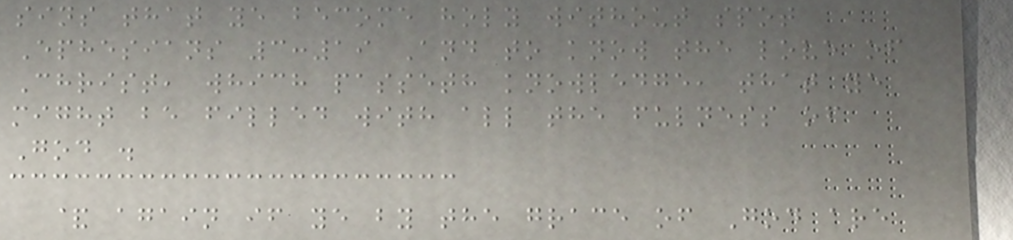sins that ye become holy without spot
Ephesians 3:19 And to know the love of
Christ, which passeth knowledge, that ye
might be filled with all the fulness of
God .
& again if ye by the grace of God are
